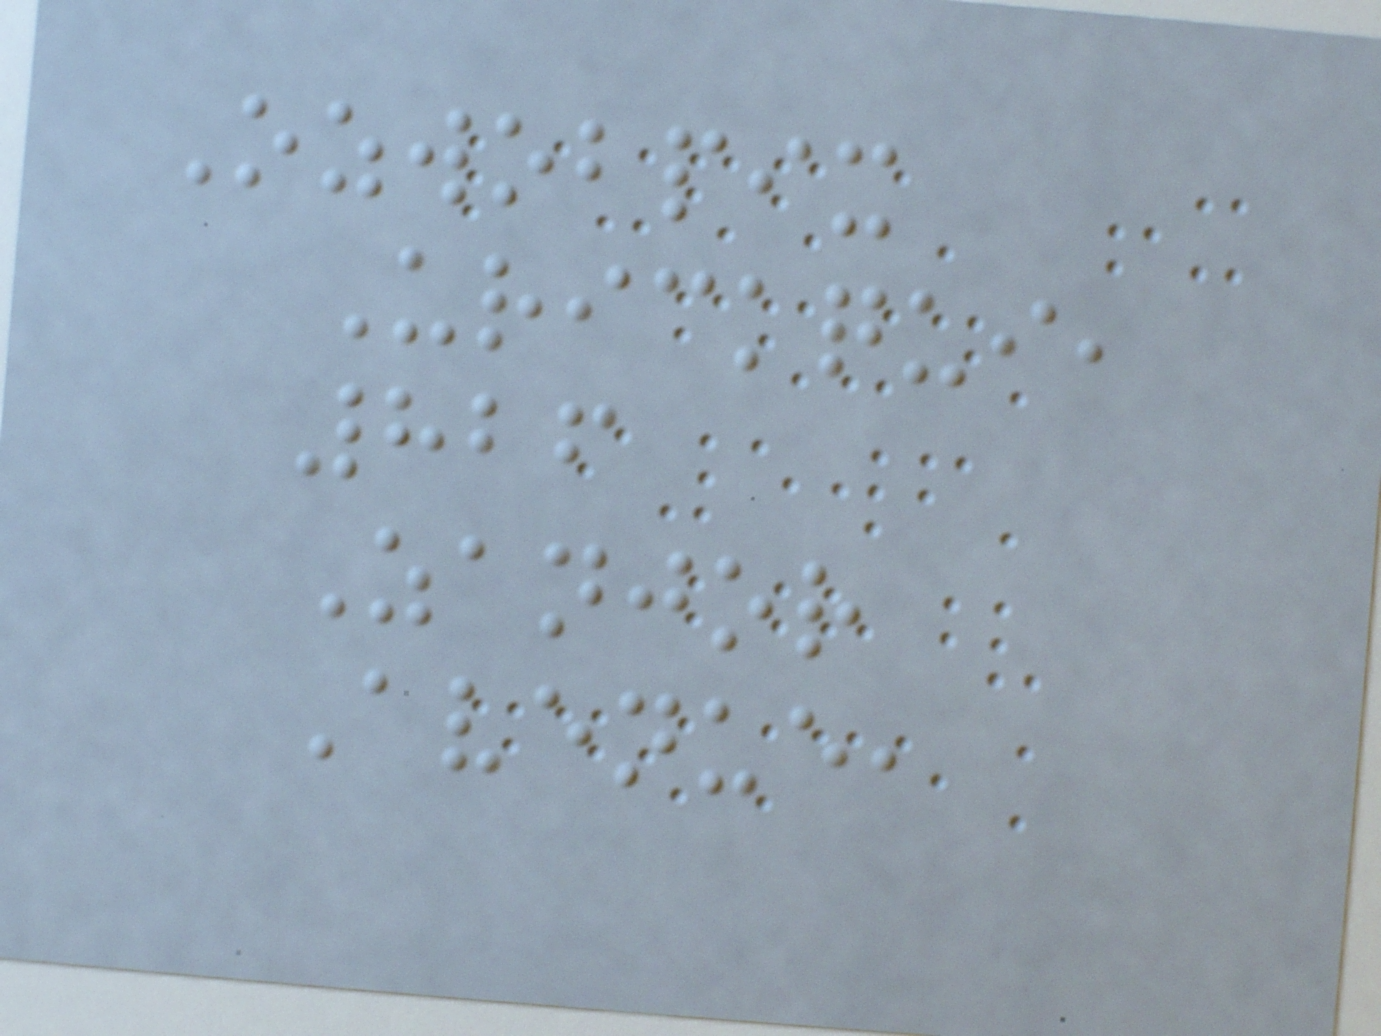Ozwobpix
Urickqui,
826
Zanjor
Avenue,
